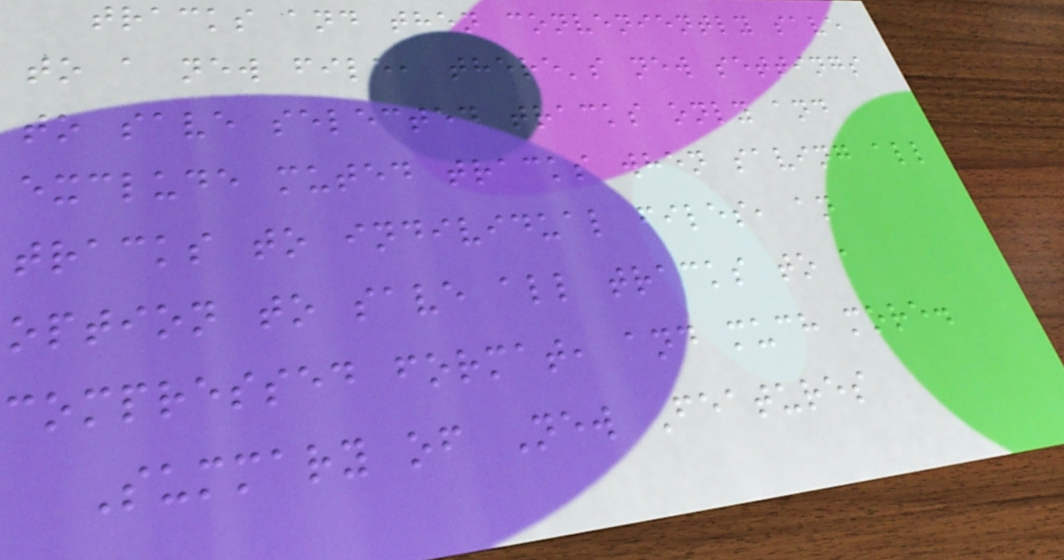tracks and then conveniently save
to a new file, there's new settings
to save selected tracks only and
exclude muted tracks when saving all
tracks to individual files, an
option to save all tracks to a
compressed format, and much more.
Summary of New Features
